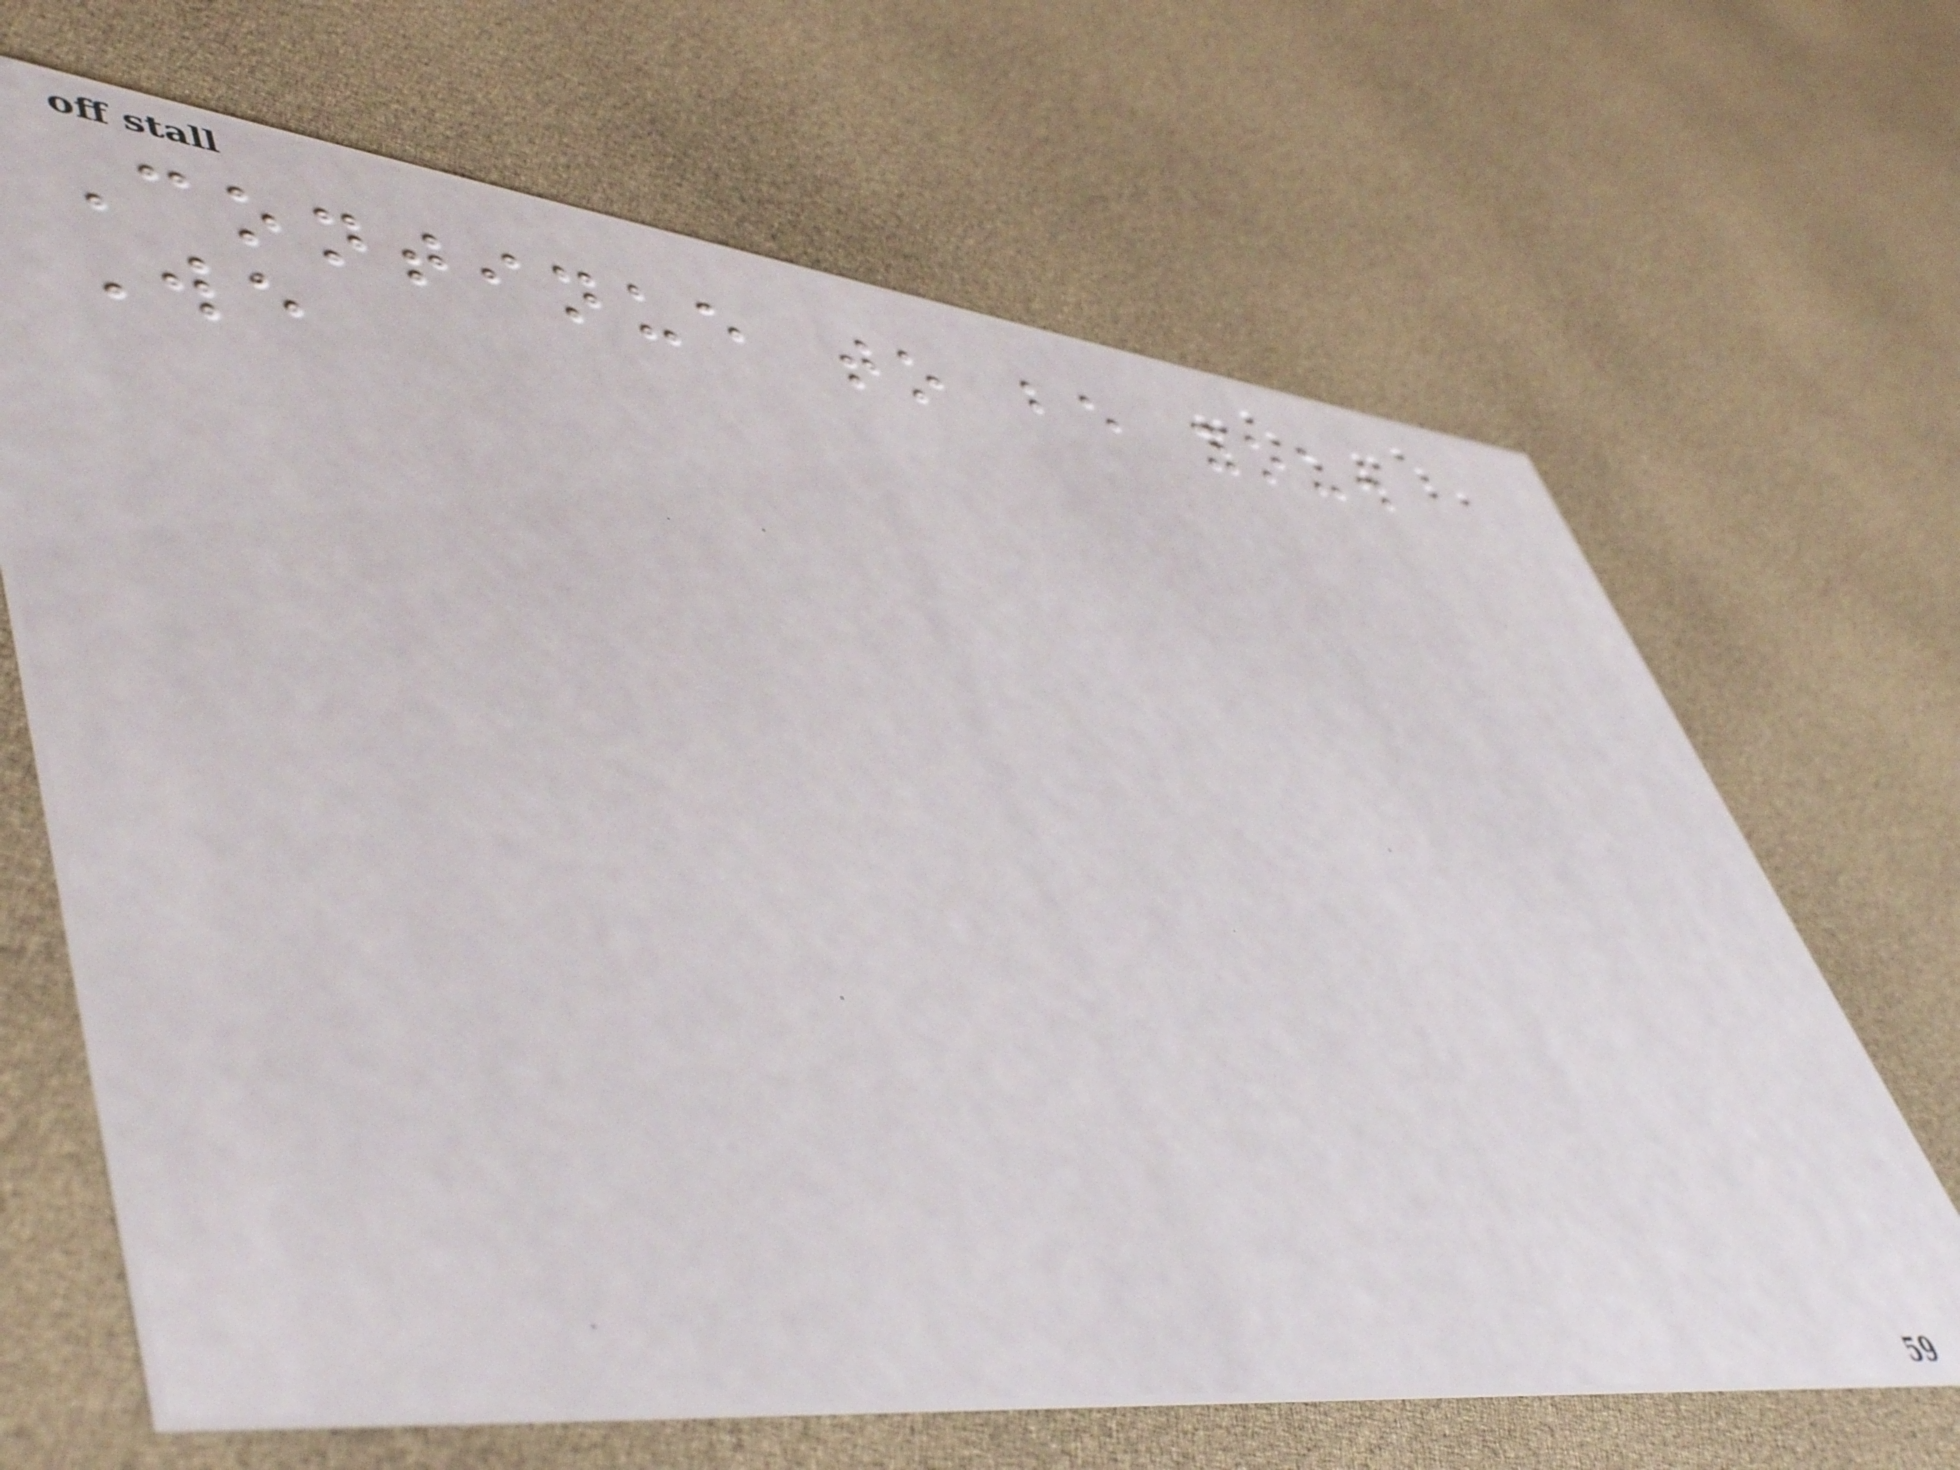Continue to be you.
We
